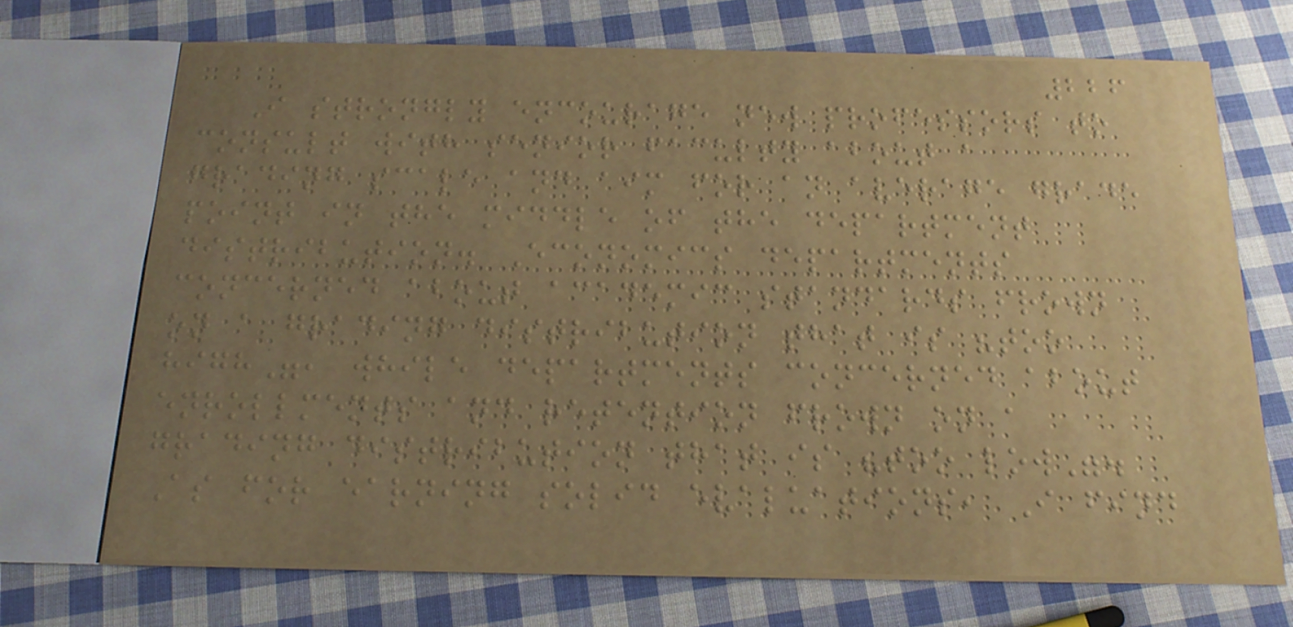226
I strongly encourage new professors to
consult with senior faculty about a
grading scale and aim for an average grade
point in the middle of the department
distribution. Economics departments
concerned about academic standards frown
on a grading distribution that is "too
high", while departments concerned about
enrollments and retention frown on a
grading distribution that is "too low".
As for earning solid evaluations, I find
